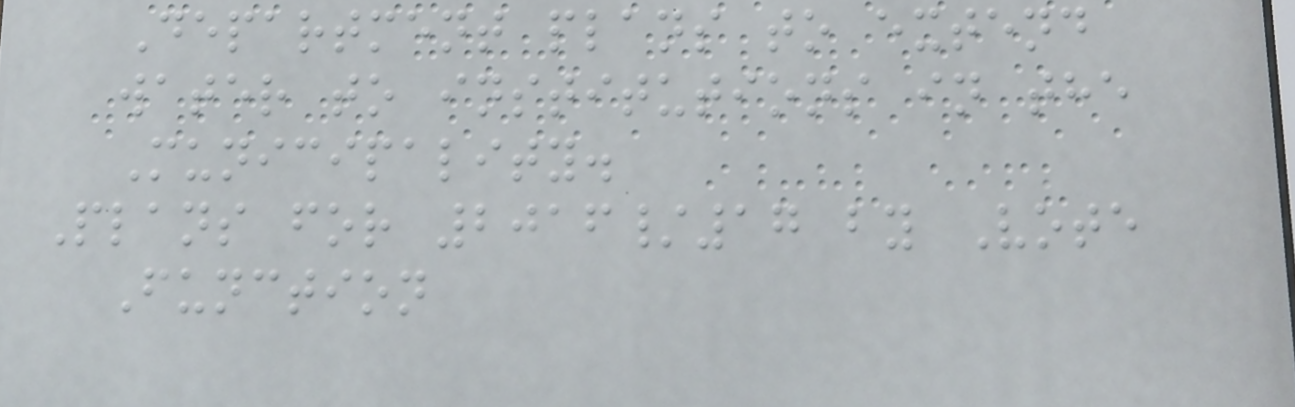Department plans to extend
water to institutions in the
Municipality.
Plans for 2016/17 by Vote
Function
